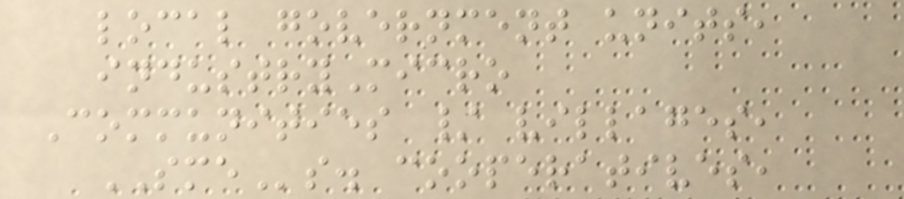local government units,
industryMicro
Communities / villages,
SMEs. cooperatives,
